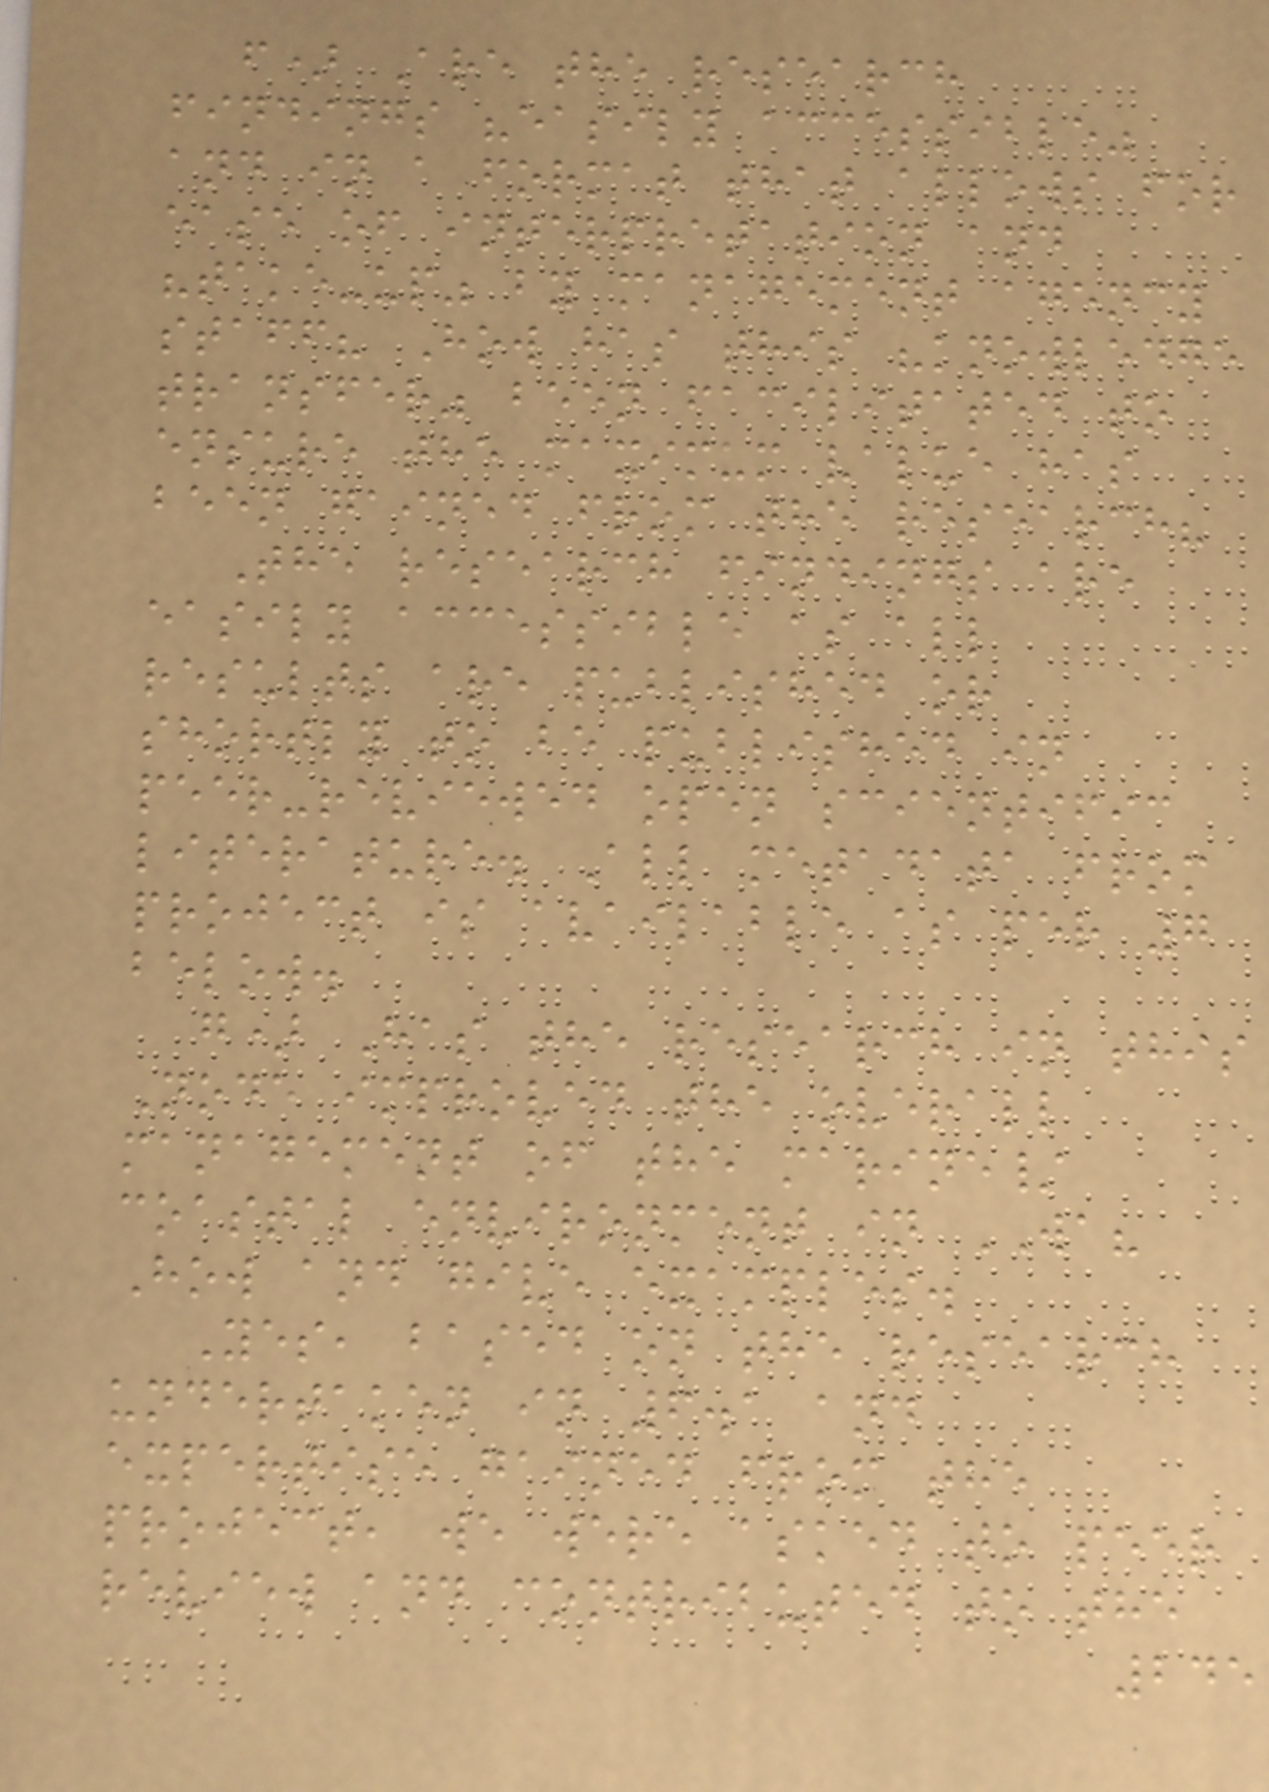f) Are the research
findings "easily accessible"
and in a format that allows for
ease of interpretation and
"take-up" by management agency
staff? How has this "knowledge
transfer" been facilitated to
ensure the maximum value has
been gained from the research?
The research findings are
easily accessible as all
results are published or
shortly to be published in
peer-reviewed open scientific
literature. All metadata from
project is available as per 7
below.
g) Has the research in this
Node improved the overall
management of the marine/
coastal environment in WA?
How and give examples.
Yes, based on the research
undertaken in 6.1 and
expertise gained from the
project, we were asked to peer
review and contributed to the
245
